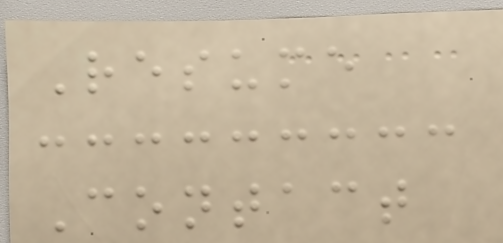Resume
Contact
